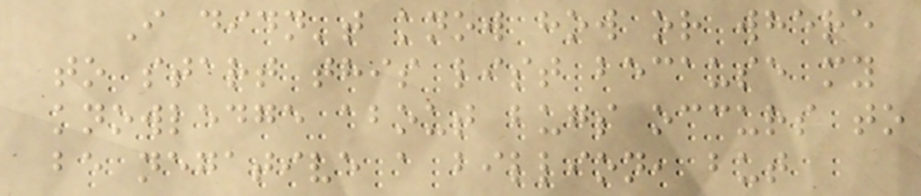I didn't know how or where
to start this list because my
knowledge about bugs occurs to
be negative a billion, but
